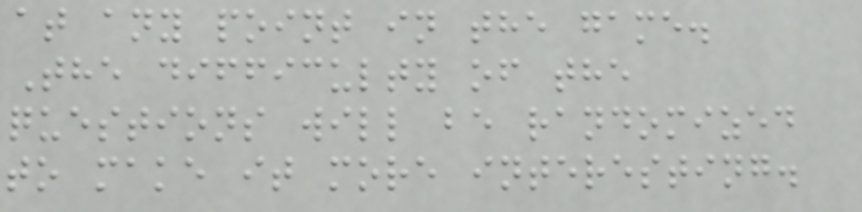at any point in the game.
The difficulty of the
questions will be randomized
to make it more interesting.
